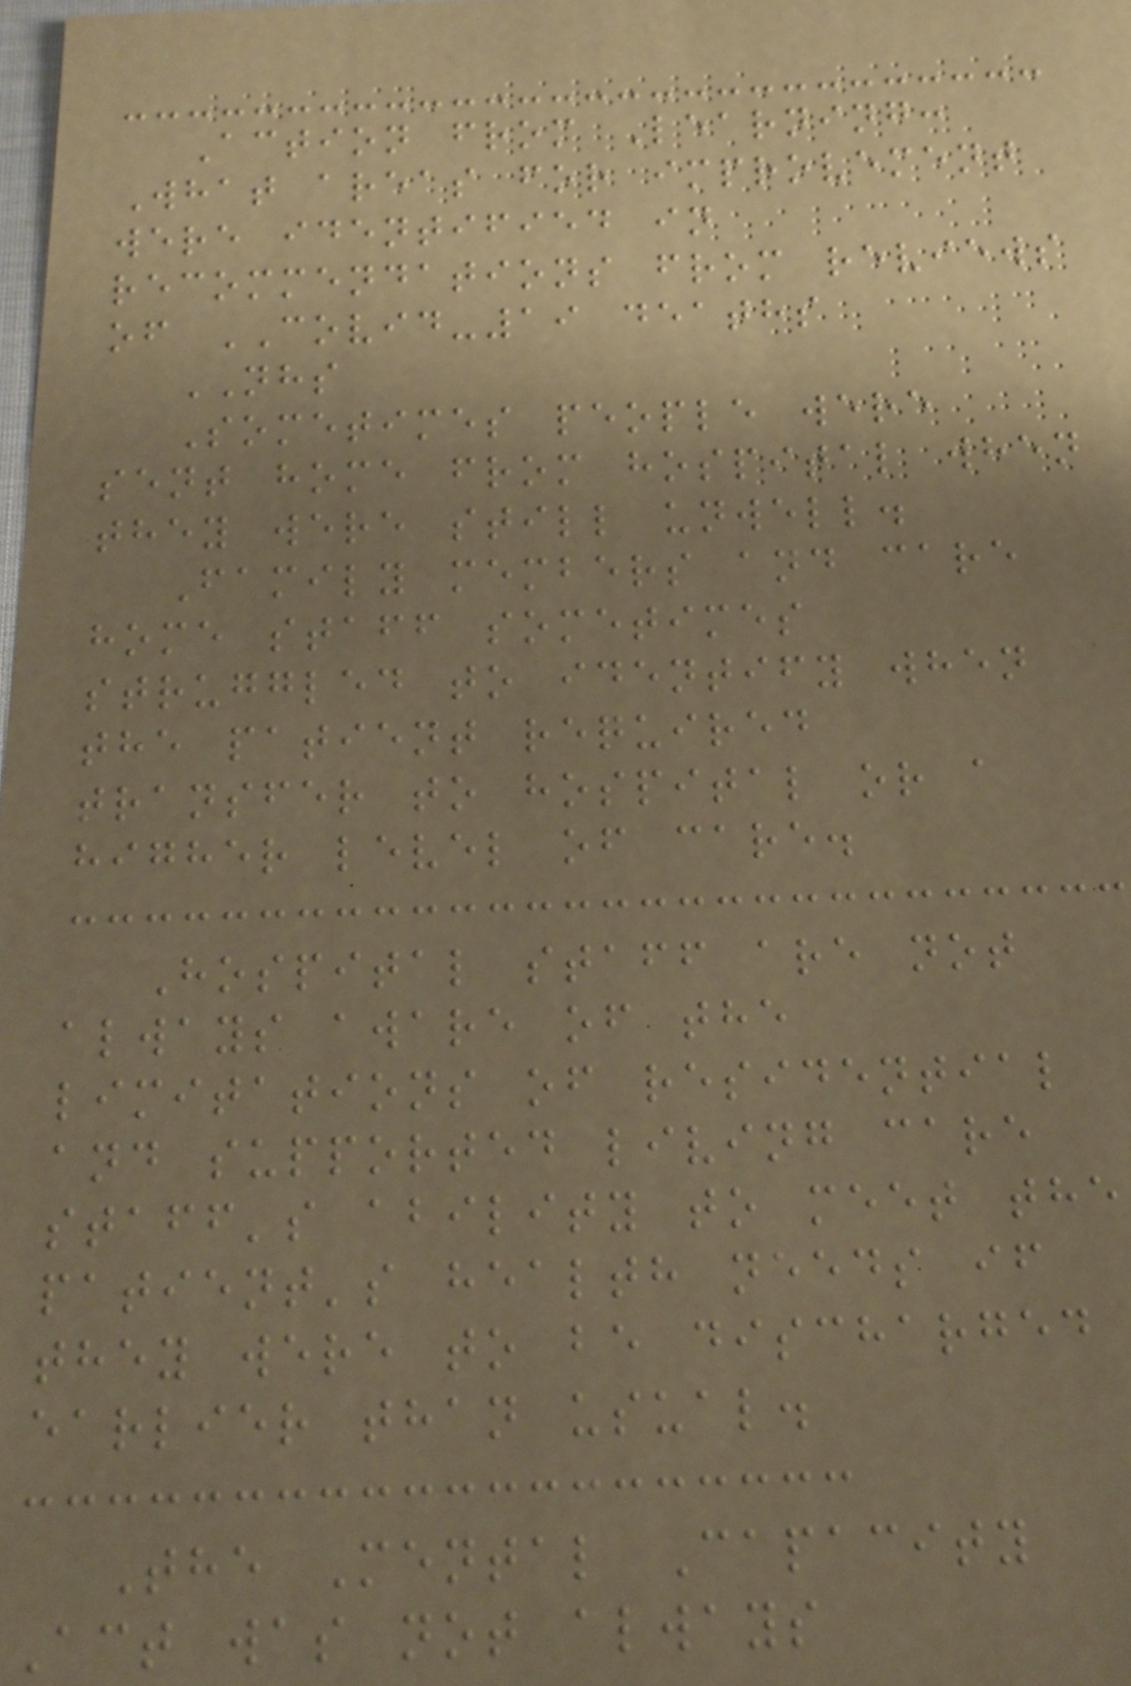Action from Learning:
What areas for improvement
were identified in
recommendations from reviews
of COVID-19 deaths
NHS
Sometimes people were
sent home from hospital when
they were still unwell.
Family members and care
home staff sometimes
struggled to identify when
the patient required
transfer to hospital or a
higher level of care.
Hospital staff are not
always aware of the
limitations of residential
and supported living care
staff's ability to meet the
patient's health needs if
they were to be discharged
earlier than usual.
The Mental Capacity
Act was not always
